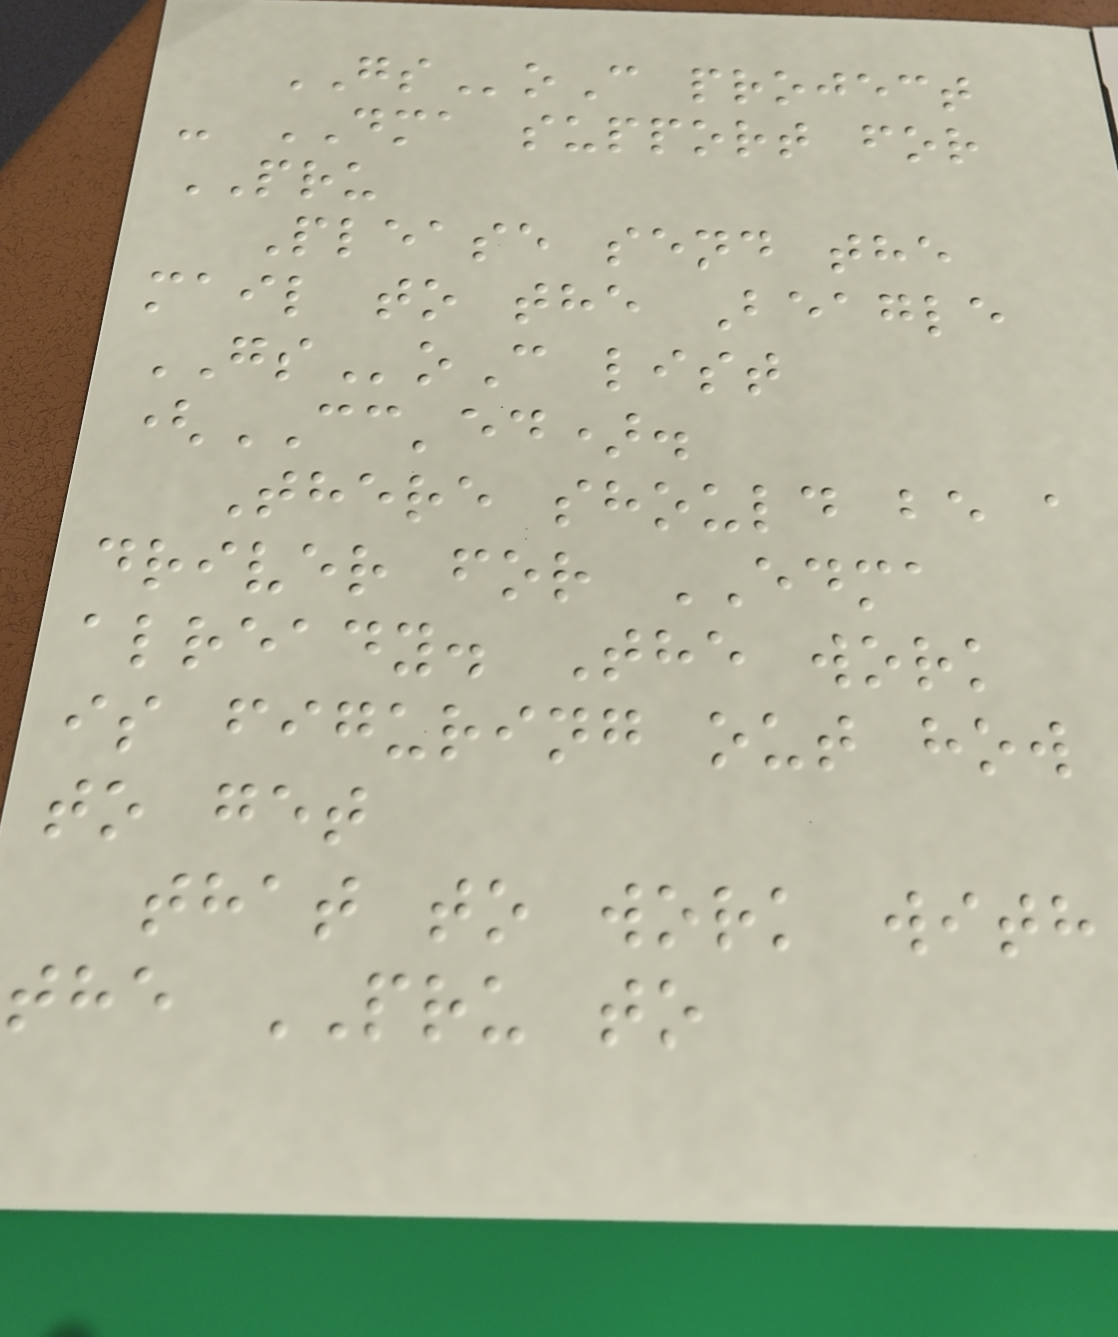GSoC project
- DMA support for
PRU
Please send the
mail to the Beagle
GSoC list
(CC'ed).
There should be a
driver for EDMA
already. The work
is figuring out how
to get
that to work with
the PRU to
